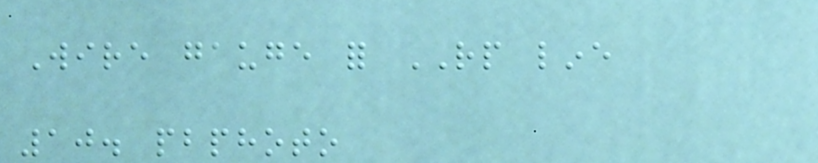Wire gauge for RP line
10. pbphoto
